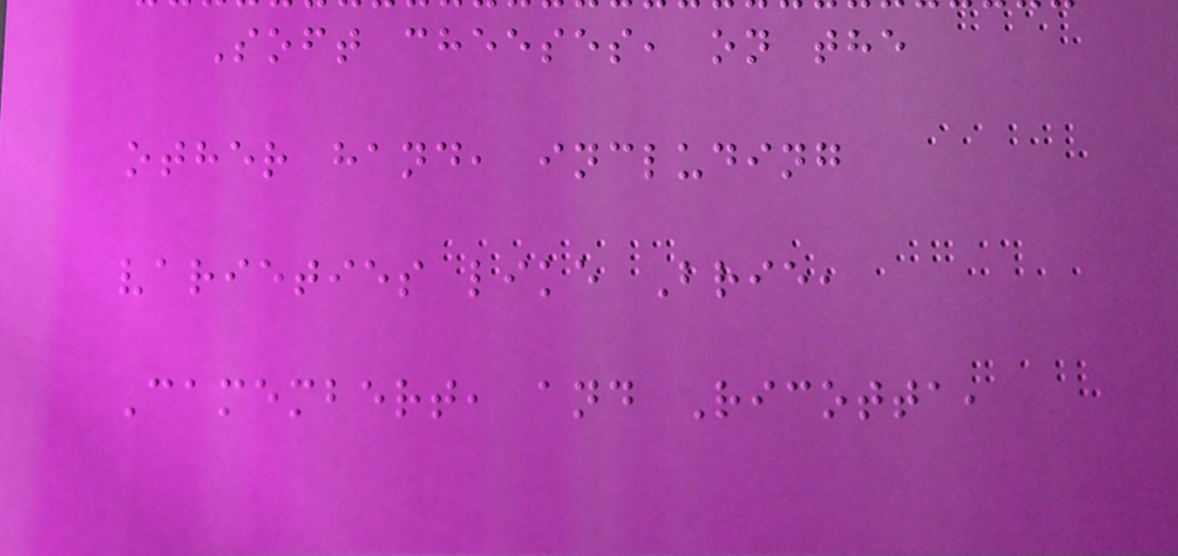Soft cheeses, on the
other hand, including
varieties like Brie,
Camembert, and Ricotta,
